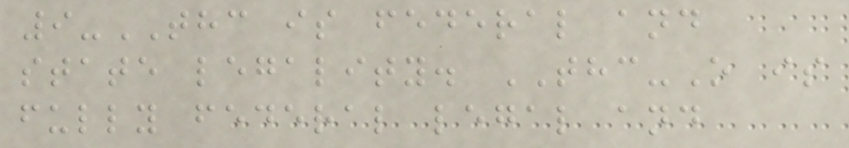9-THC is federal and
state legality. THC-O is
fully federal legal and
